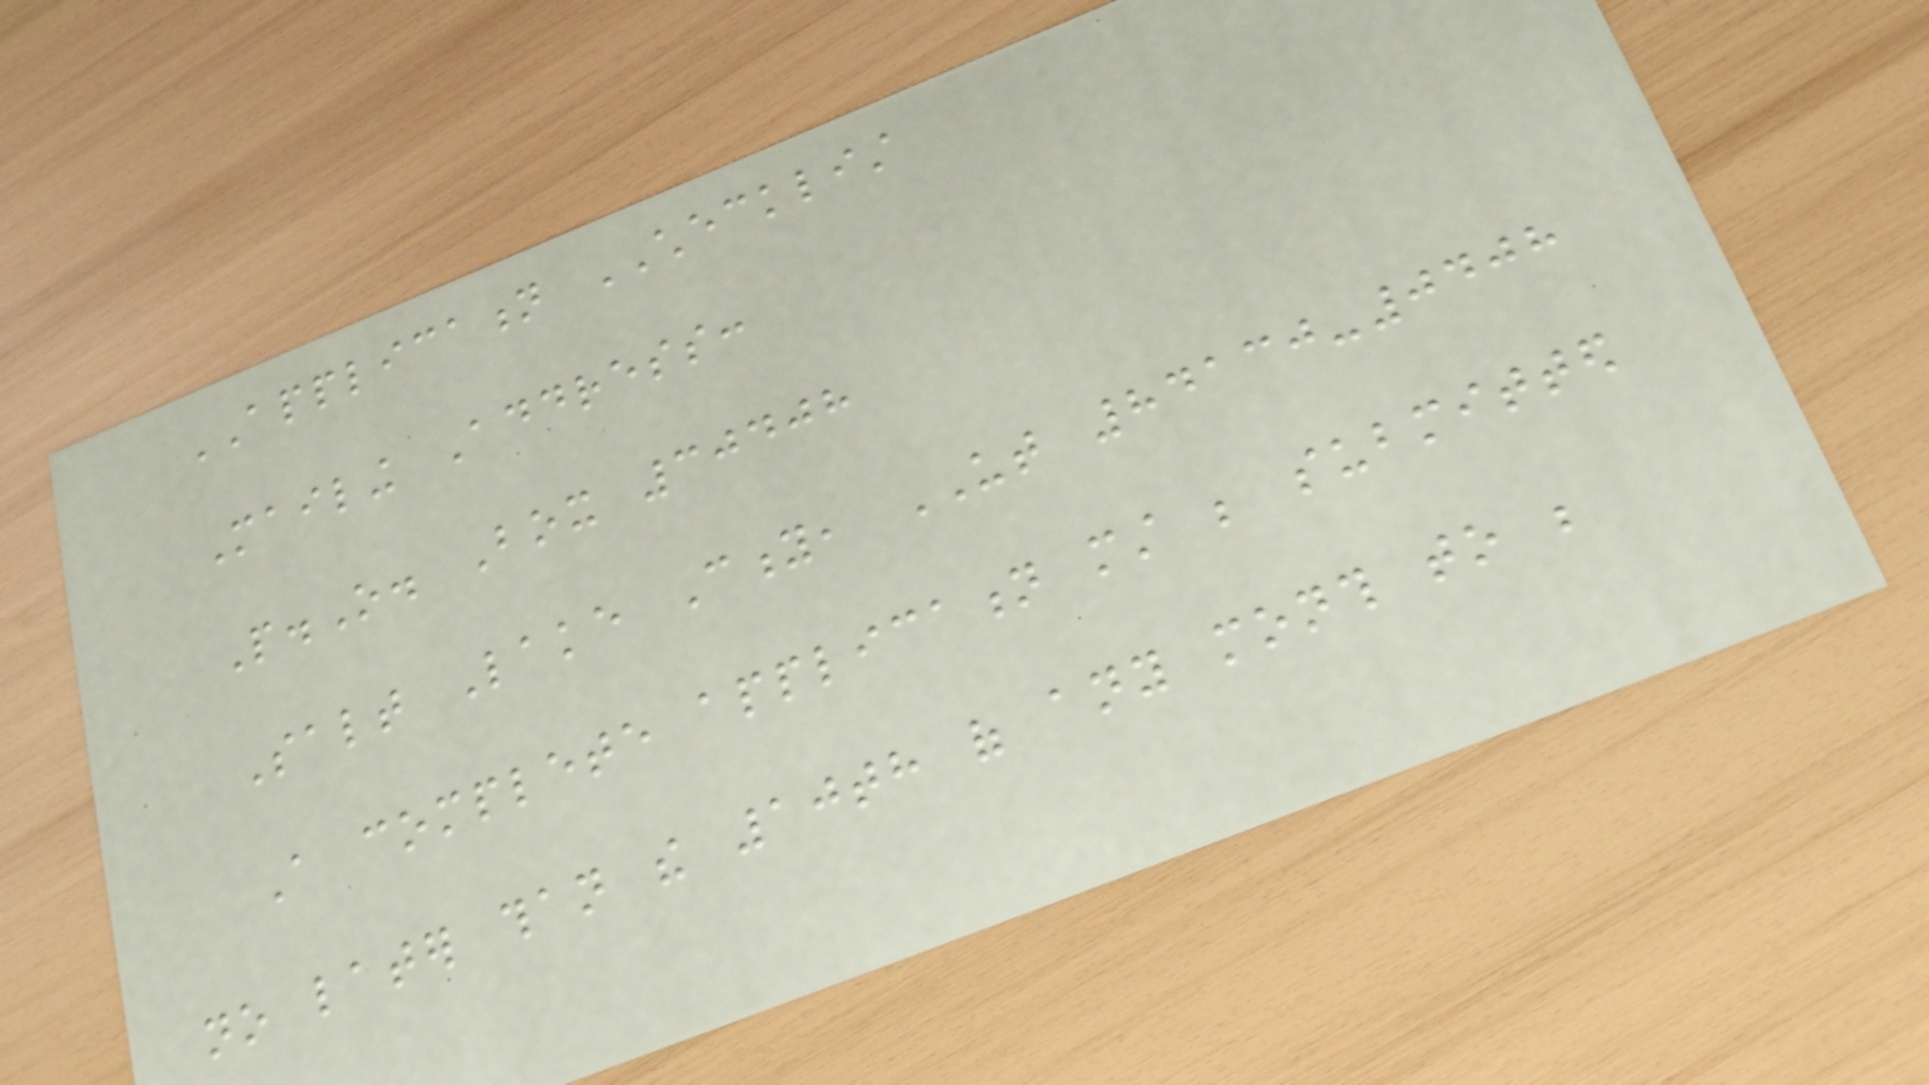APPLICATION CHECKLIST
Mailing Address:
P.O. Box 30408
Salt Lake City, UT 84130-0408
A complete application must be submitted
no later than the 10th of any month to be
